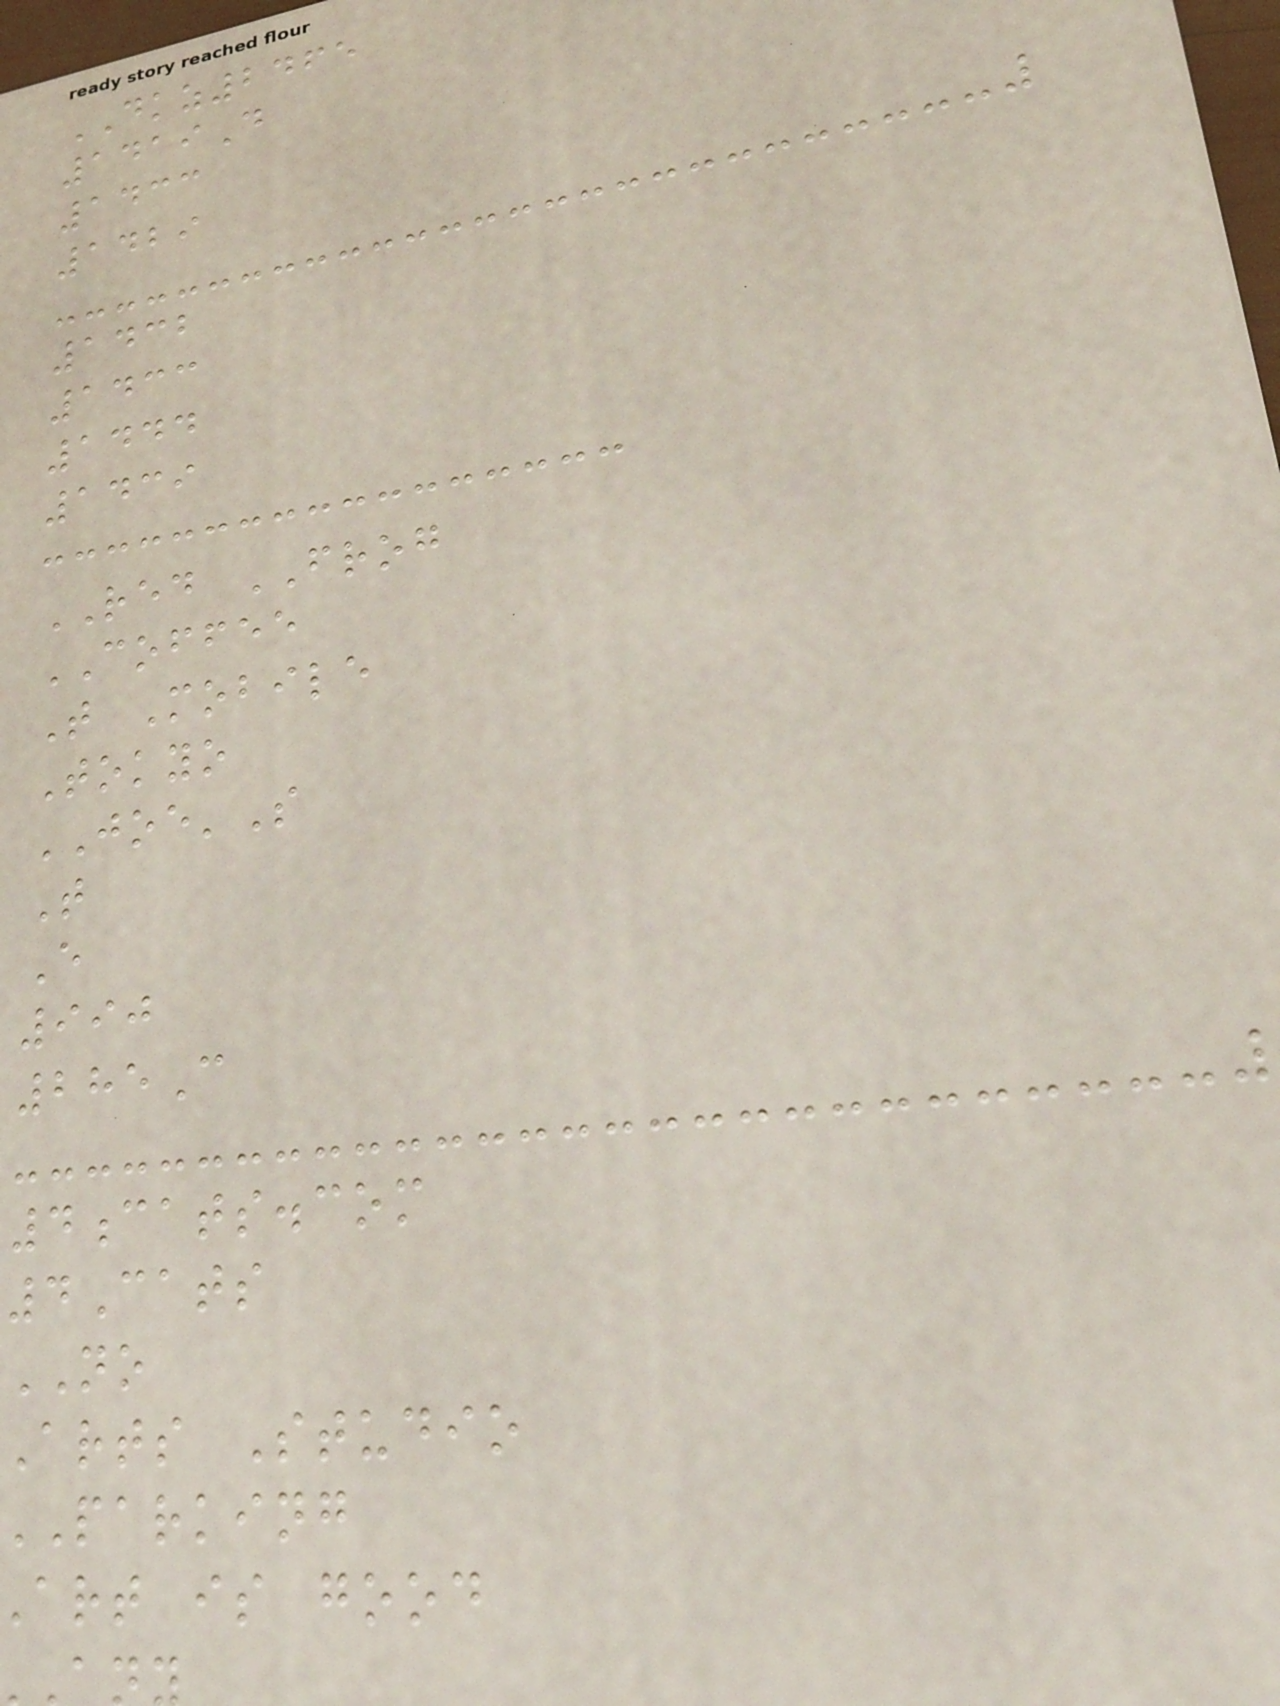DKZ2465
1419D
1433
1429
1432
1433
1444
1439
RED FROG
COFFEE
T Mobile
Tokyo
JOE'S
T
E
990
285C
4cats.com
4Cats
NO
Arts Studio
parking
art is good
